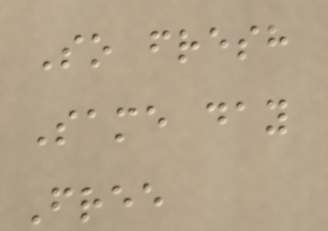So fresh
Same day
Free
